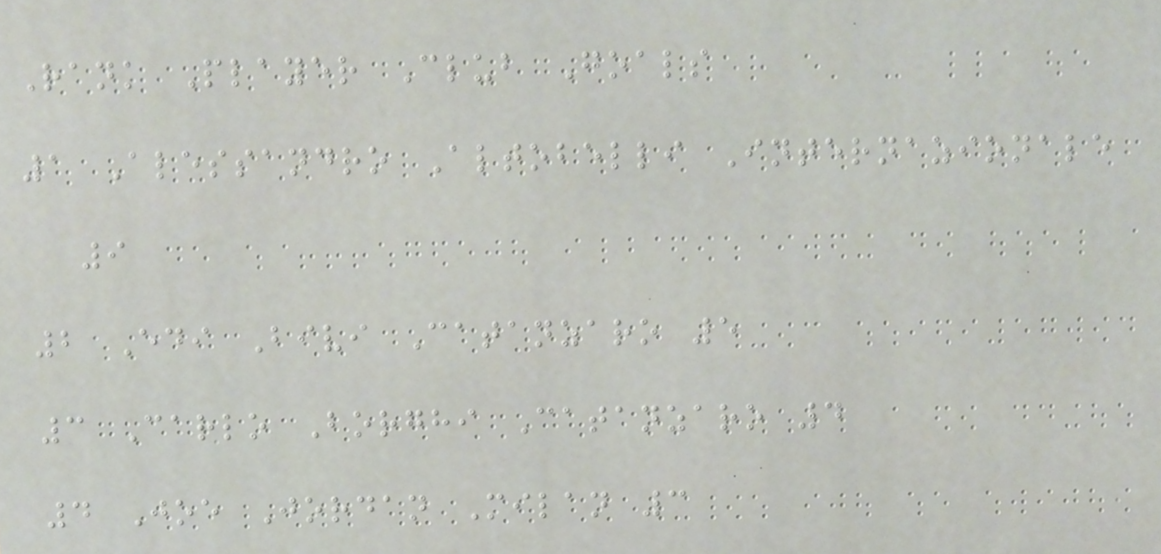Rank Player Club Goals
1 Alessandro Altobelli Internazionale
9
2 Edi Bivi Catanzaro 5
3 Carlo Borghi Catanzaro 4
4 Joe Jordan Milan 3
